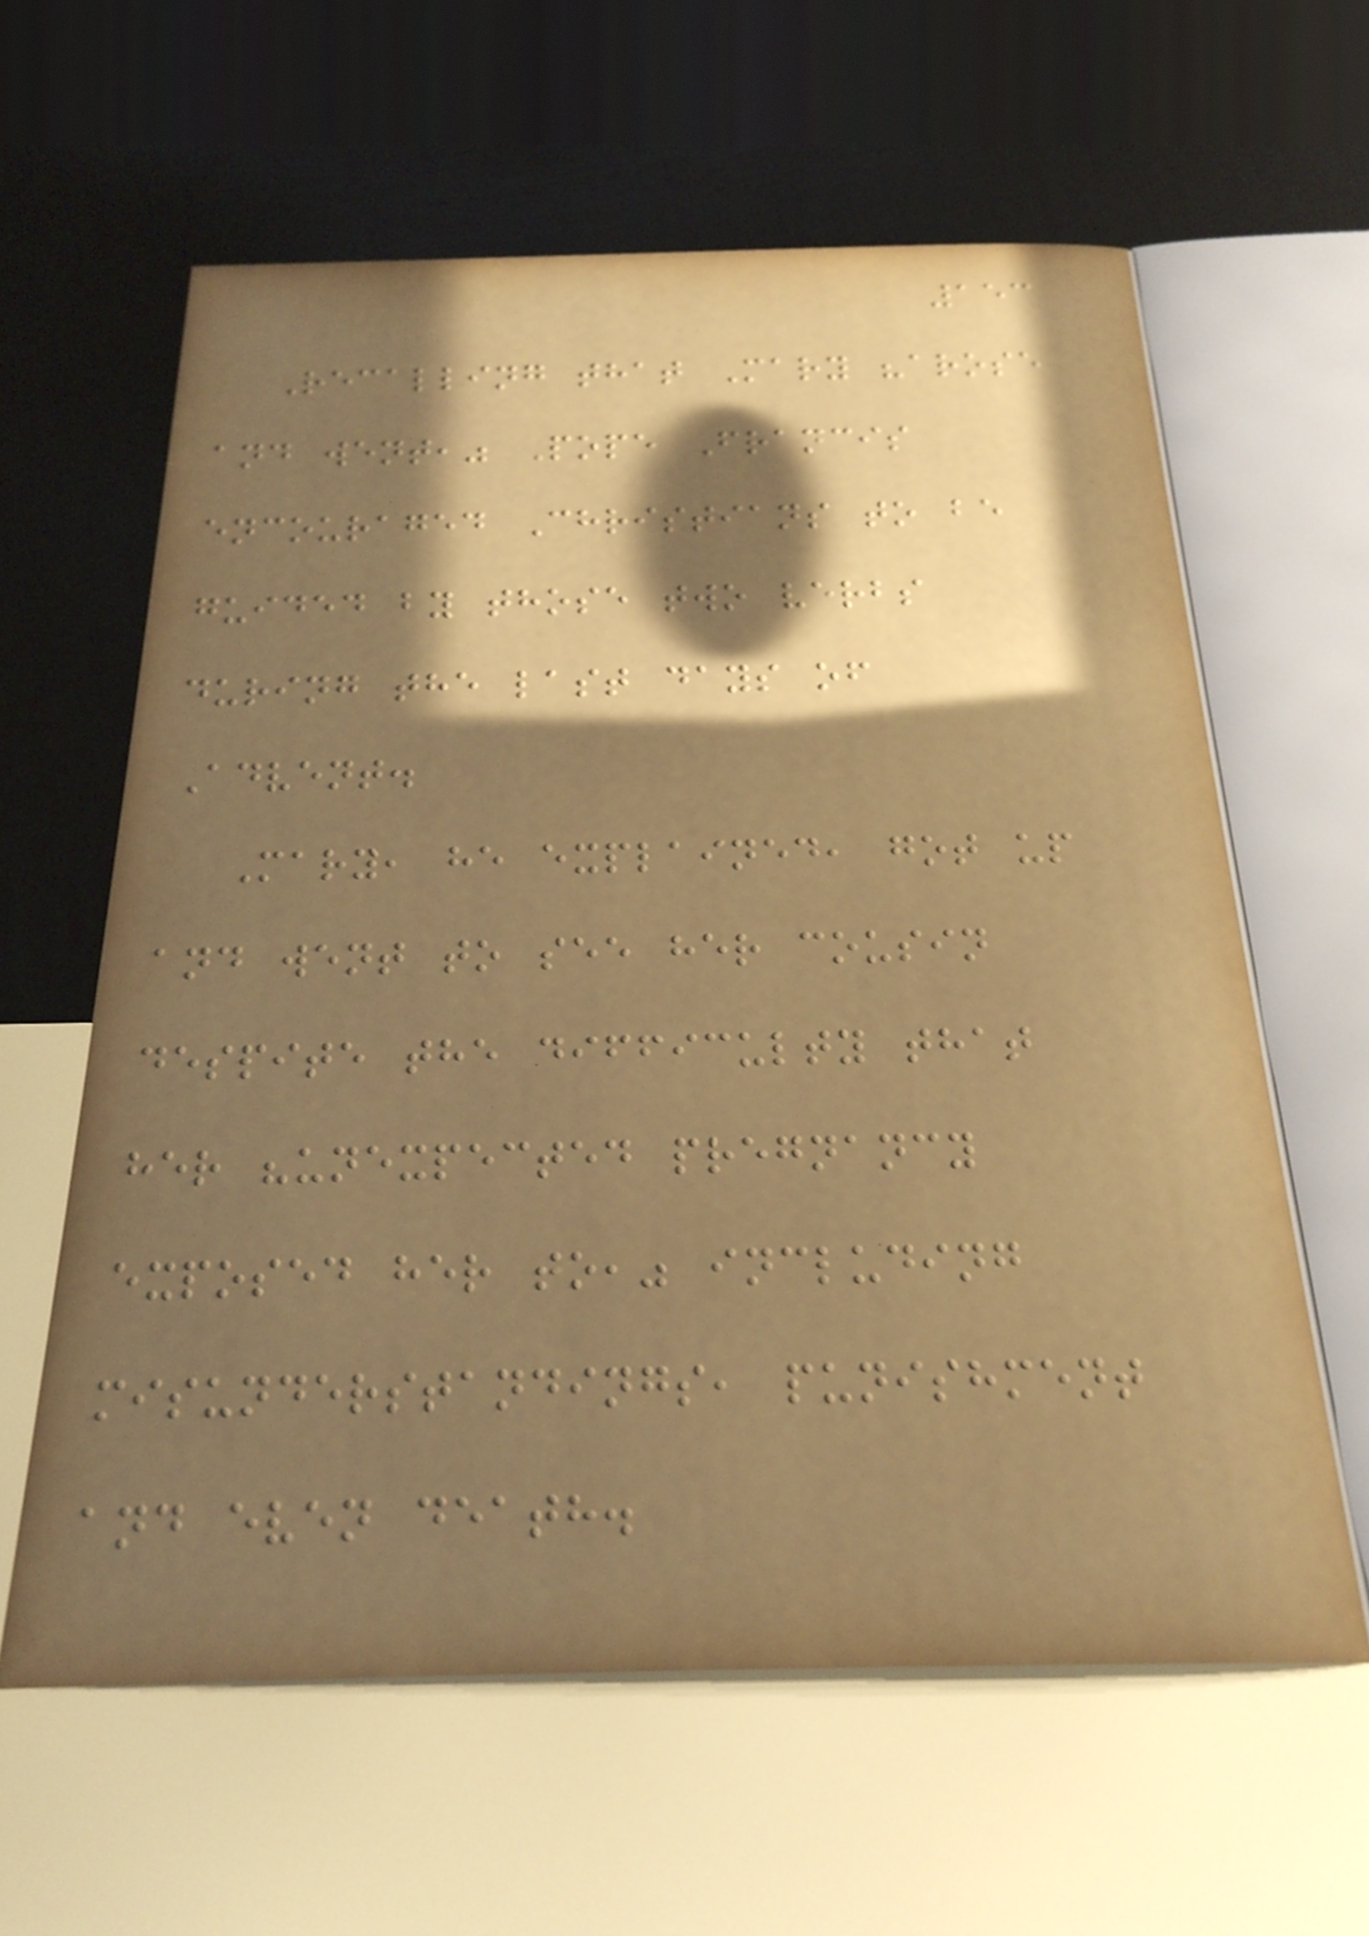153
Recalling that Mary "arose
and went," Pope Francis
encouraged Christians to be
guided by those two verbs
during the last days of
Advent.
Mary, he explained, got up
and went to see her cousin
despite the difficulty that
her "unexpected pregnancy
exposed her to," including
misunderstandings, punishment
and even death.
